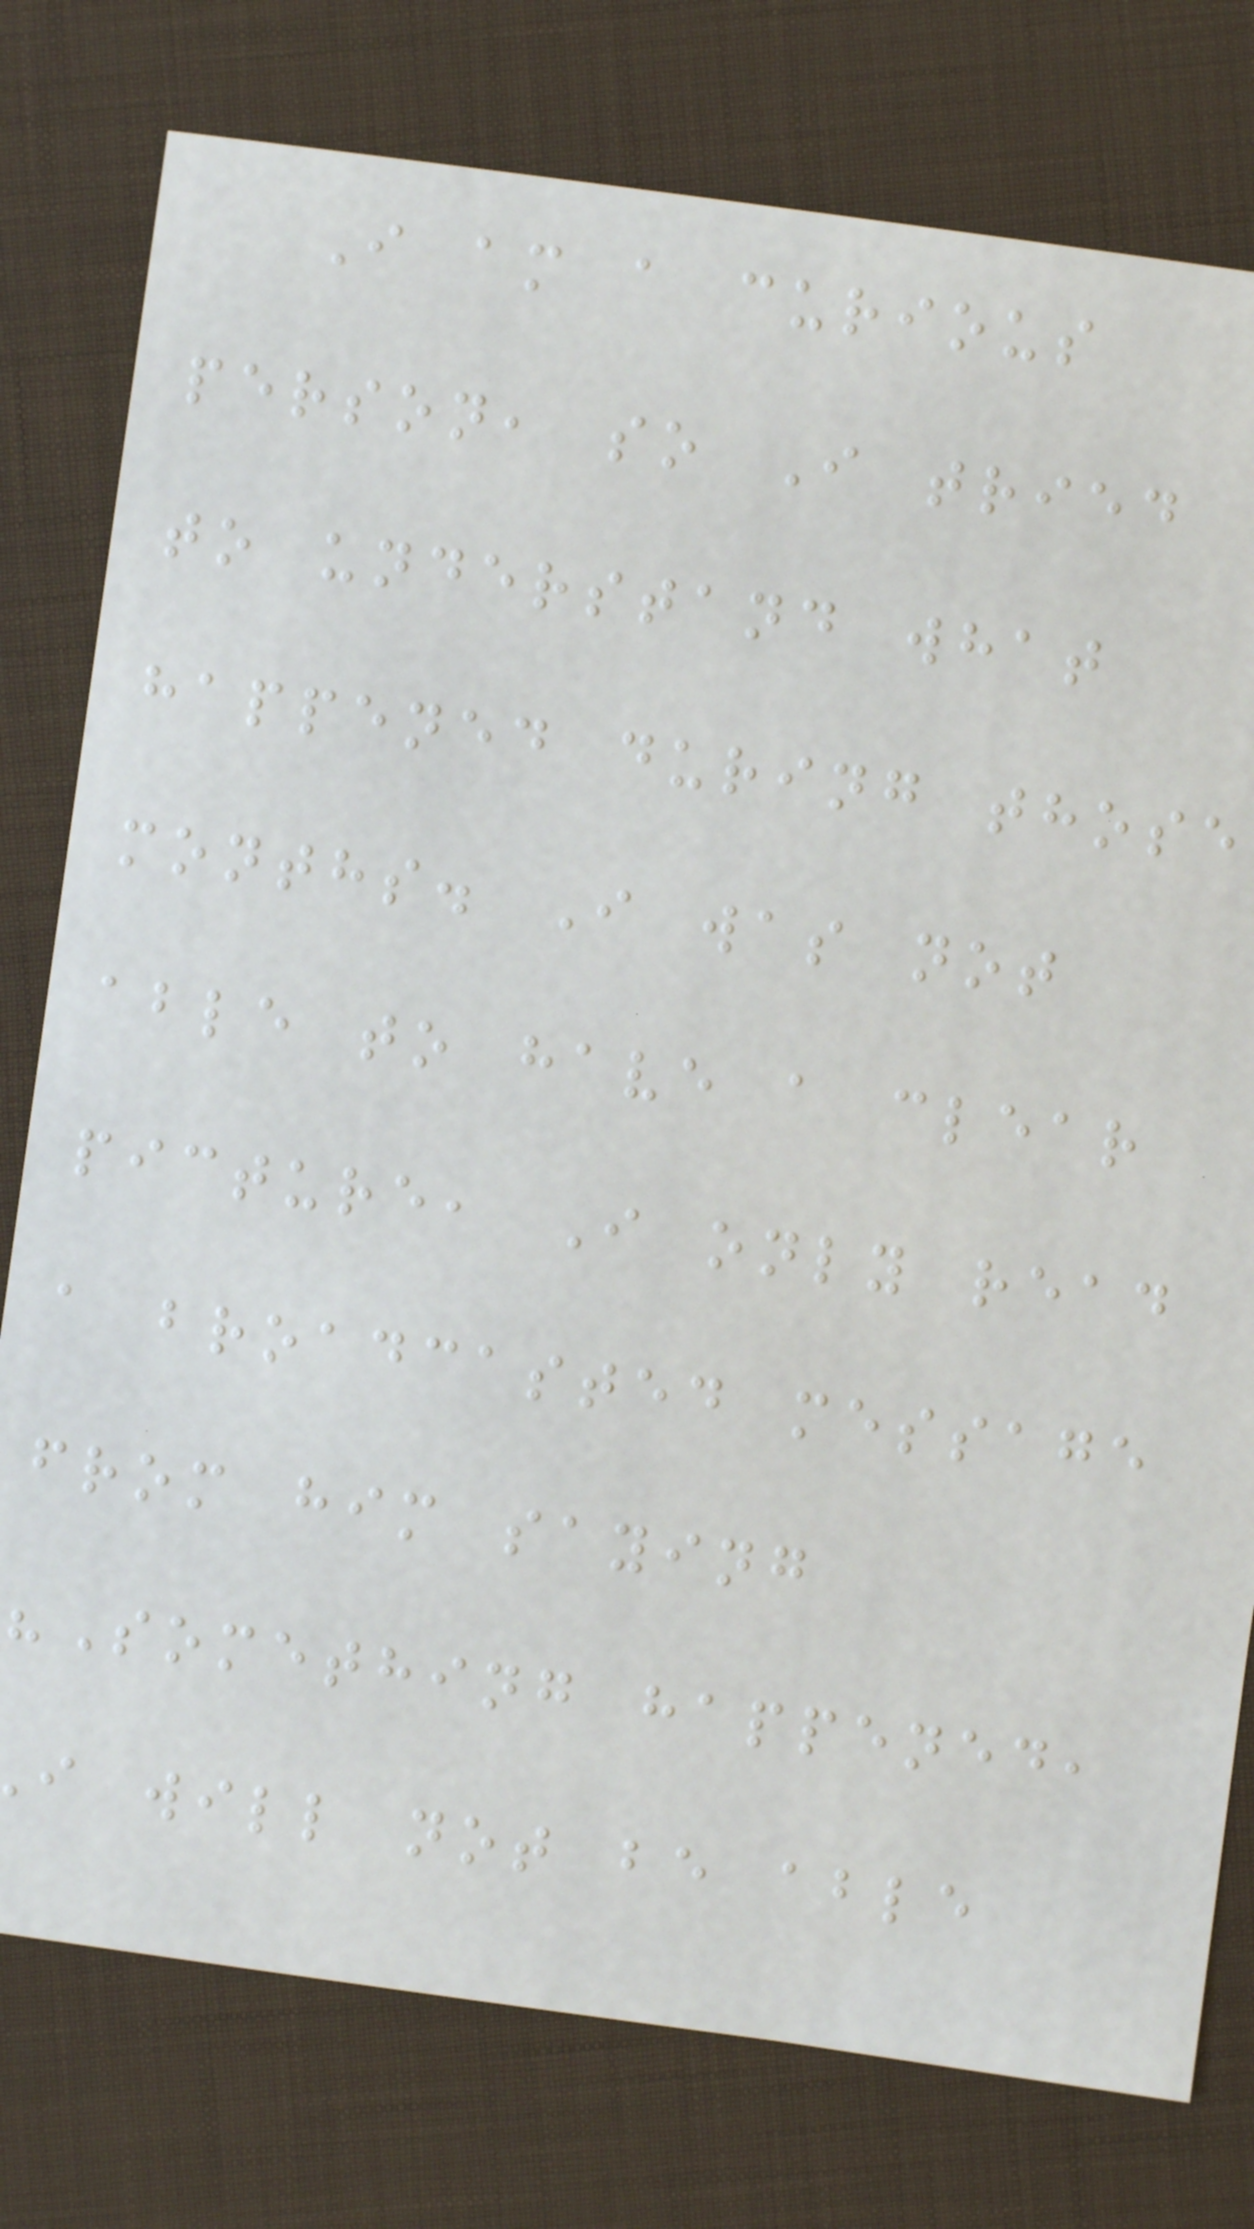I am a curious
person, so I tried
to understand what
happened during those
months. I was not
able to have a clear
picture, I only read
a broadcasted message
from him saying
"Something happened,
i will not be able
